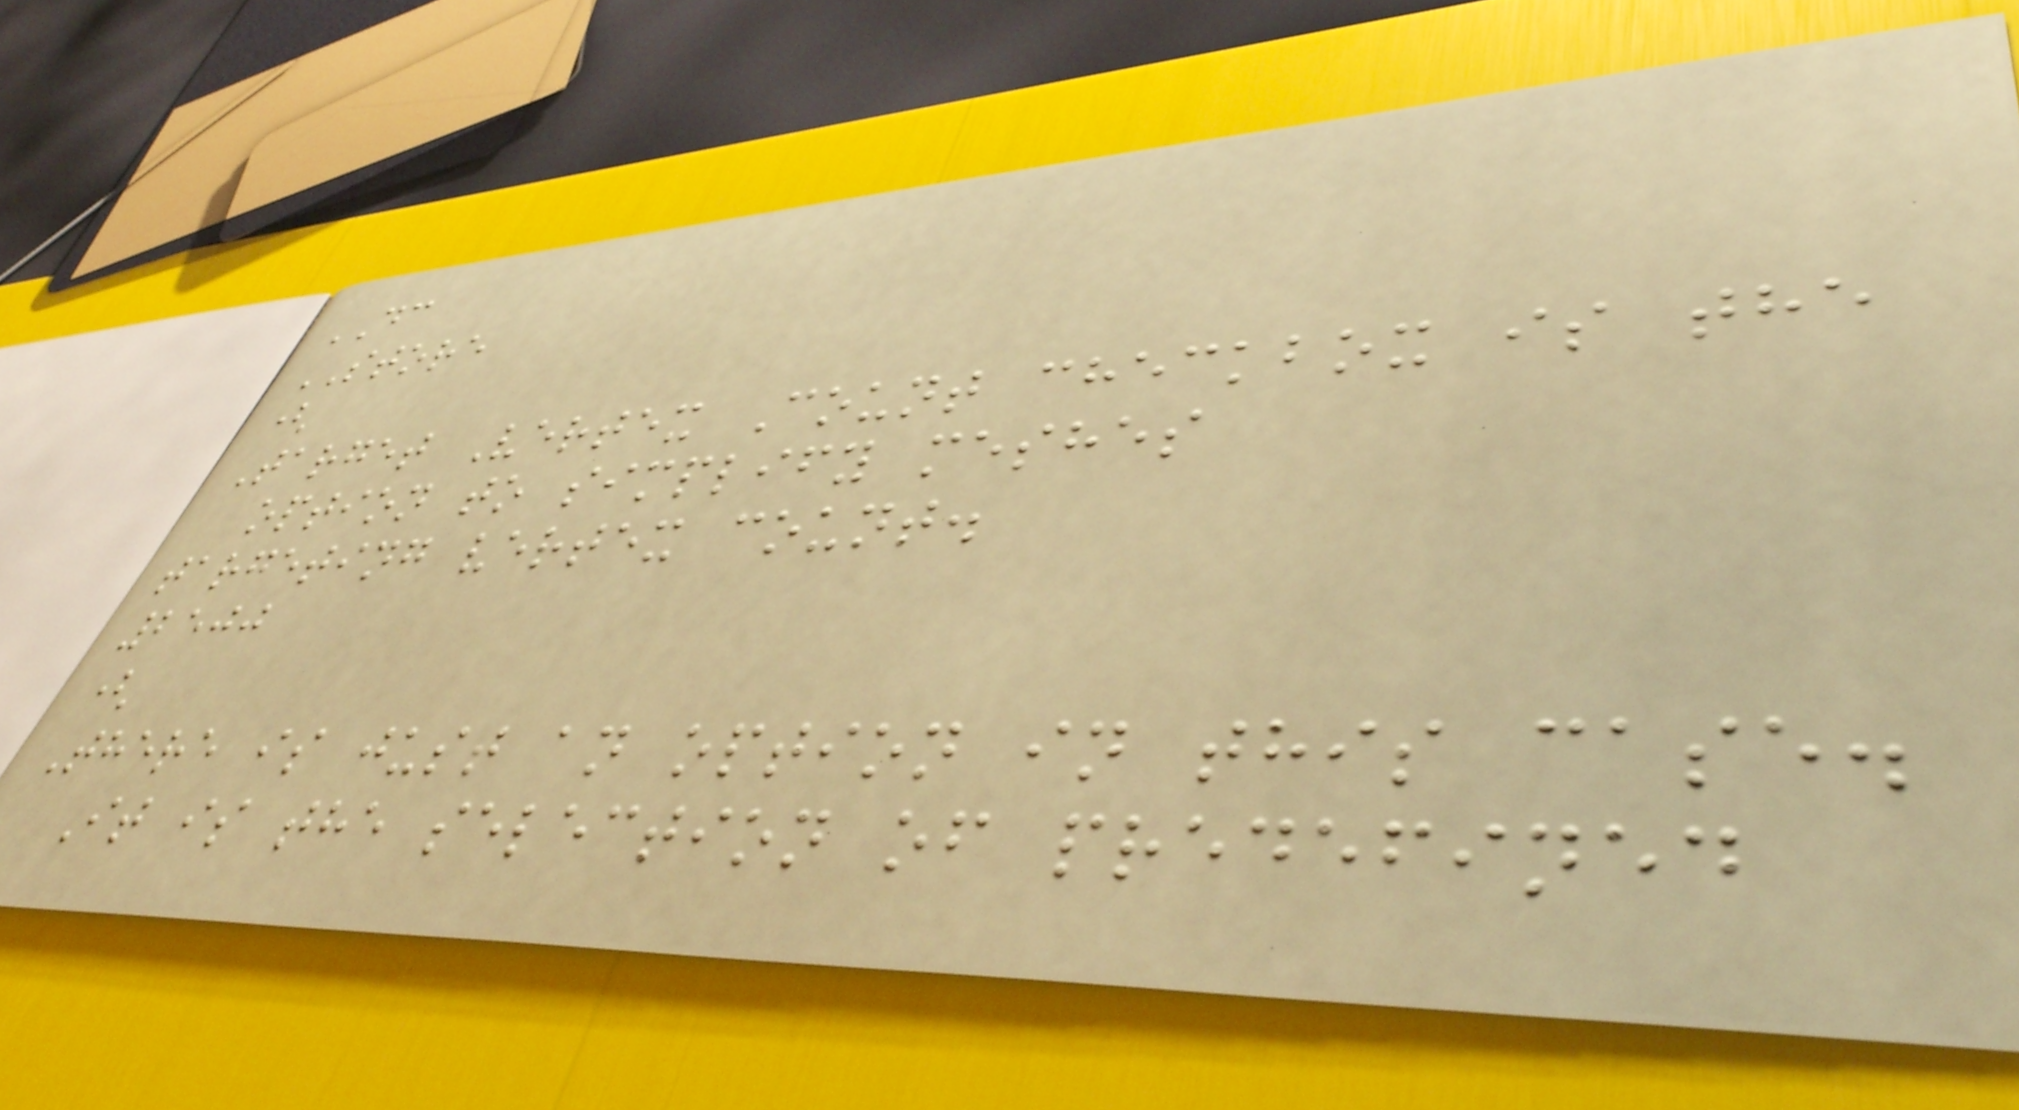DC
STORE
(
Target Vertex Count checkbox is the
option to simplify meshes
targeting vertex count.
2500
(
There is just an option in this case.
It is the selection of predefined
